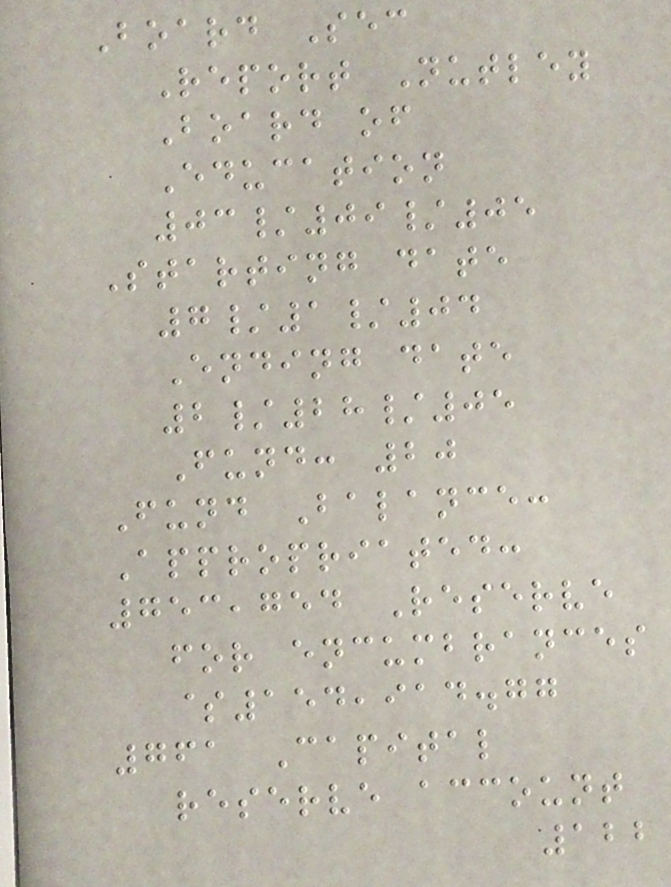Board Sec
Report Nutley
Board of
Education
03/09/05
Starting date
7/1/04
Ending date
2/28/05
Fund: 20
Fund Balance:
Appropriated:
753,754 Reserve
for encumbrances
$154,914.77
761 Capital
reserve account
122
